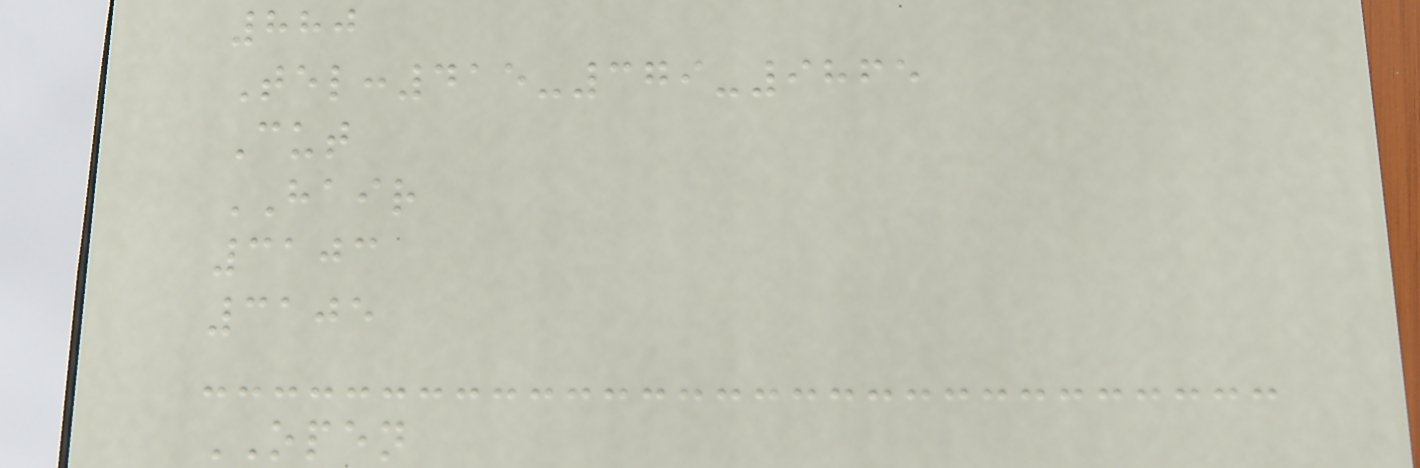880
Tel:415-379-9865
Cut
HAIR
3103
3105
OPEN
